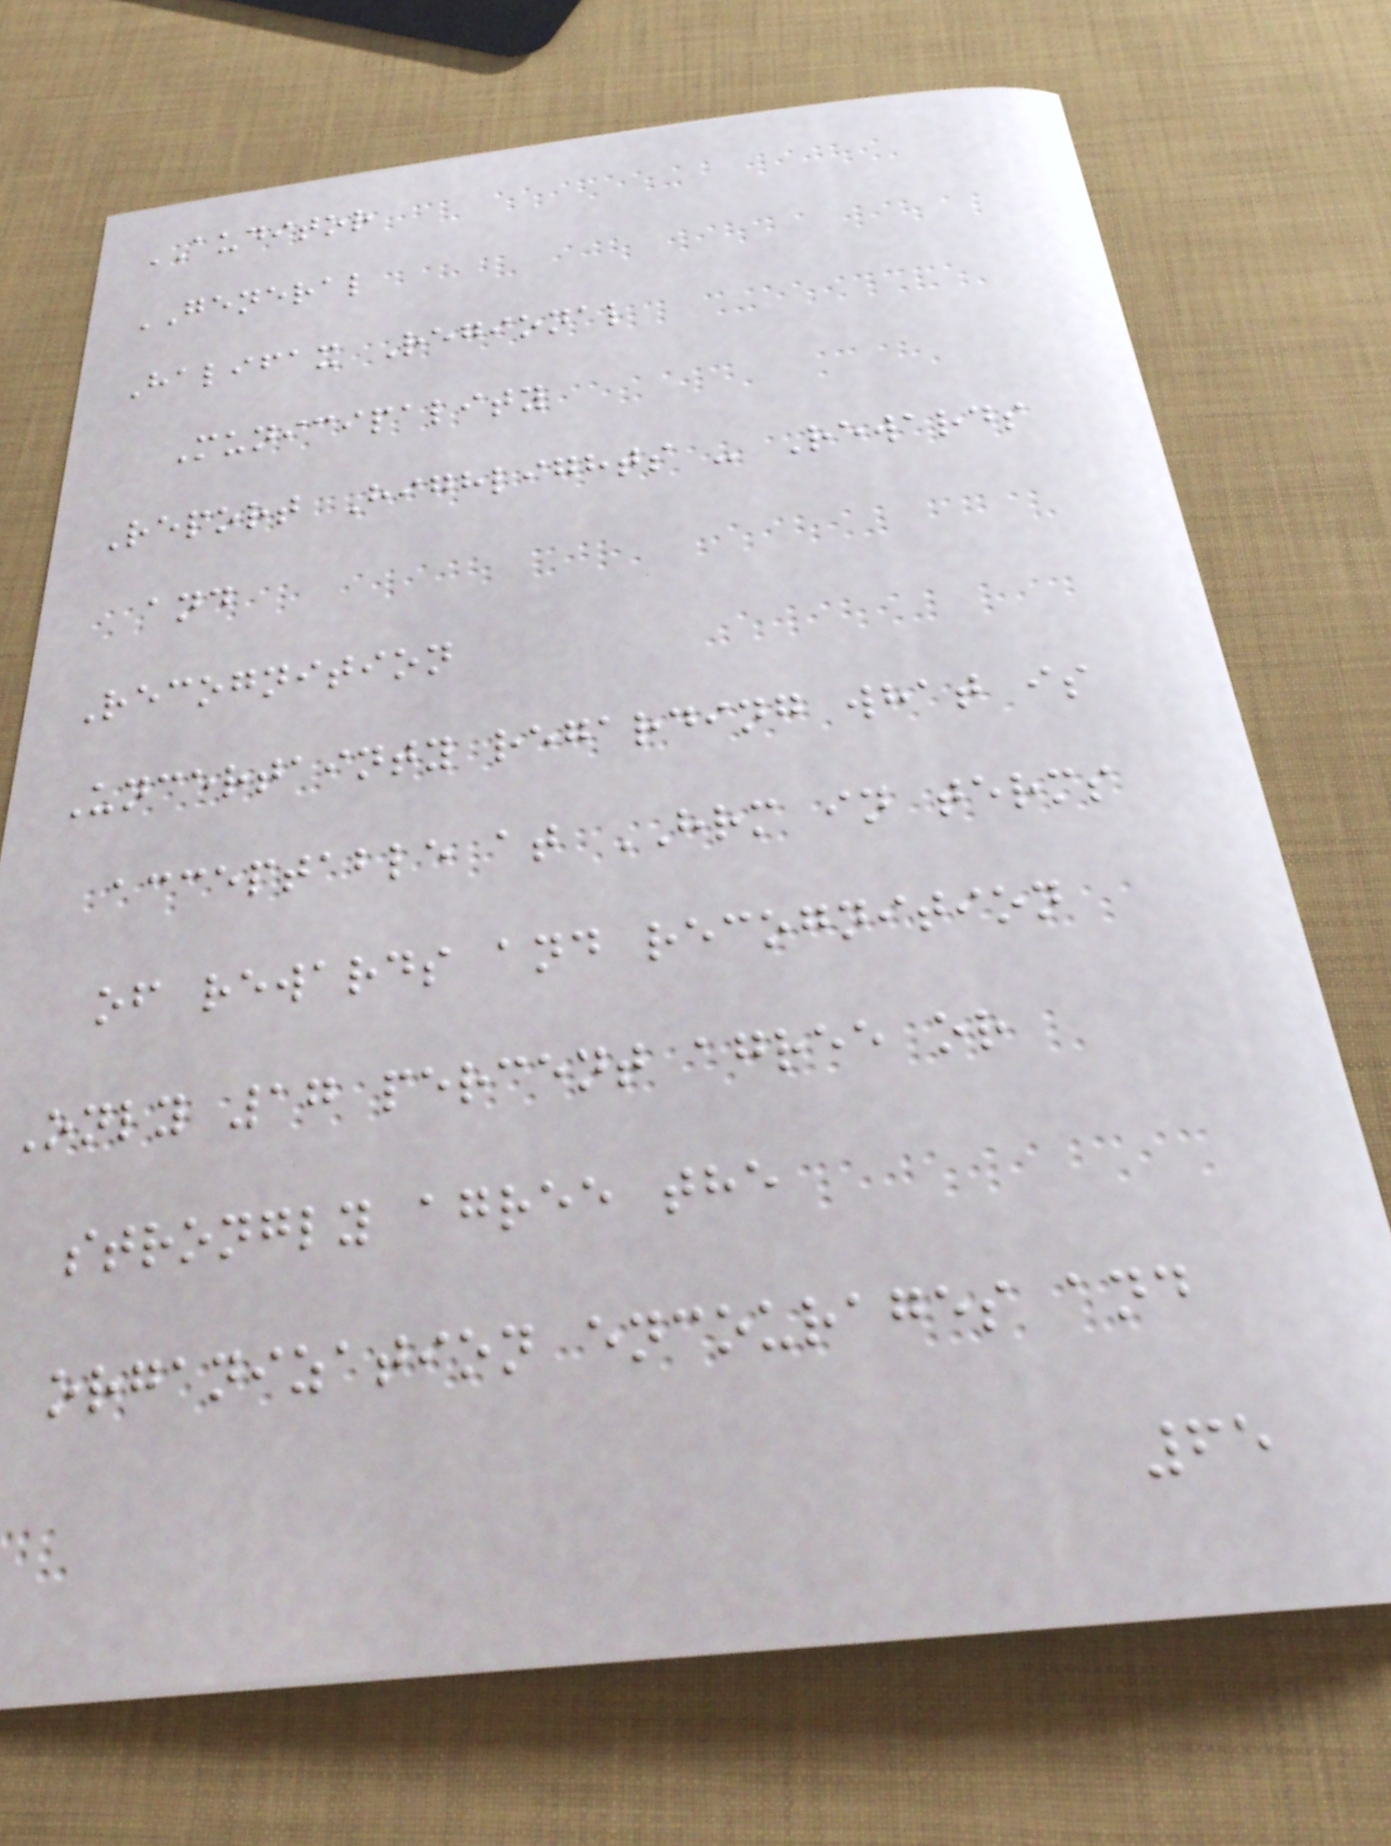AUDITOR
GENERAL
Halifax Regional
Municipality
Report Highlights - Rewards
and
Recognition
Uncertainty regarding what is
acceptable at HRM in terms
of rewards and recognition
Only 17 percent agree or
strongly agree the
organization encourages and
65
